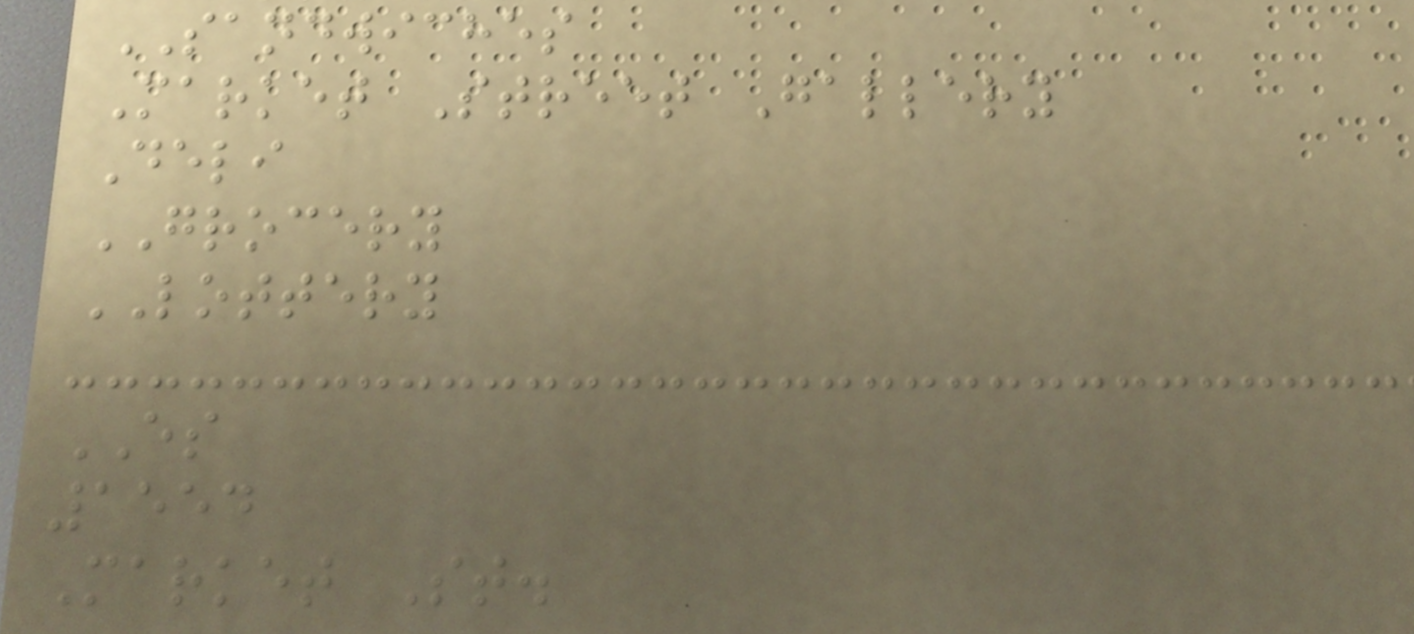SANDWICHES
Market Street Gallery
Deli
GROCERY
LOTTERY
ES
1554
Market St.
